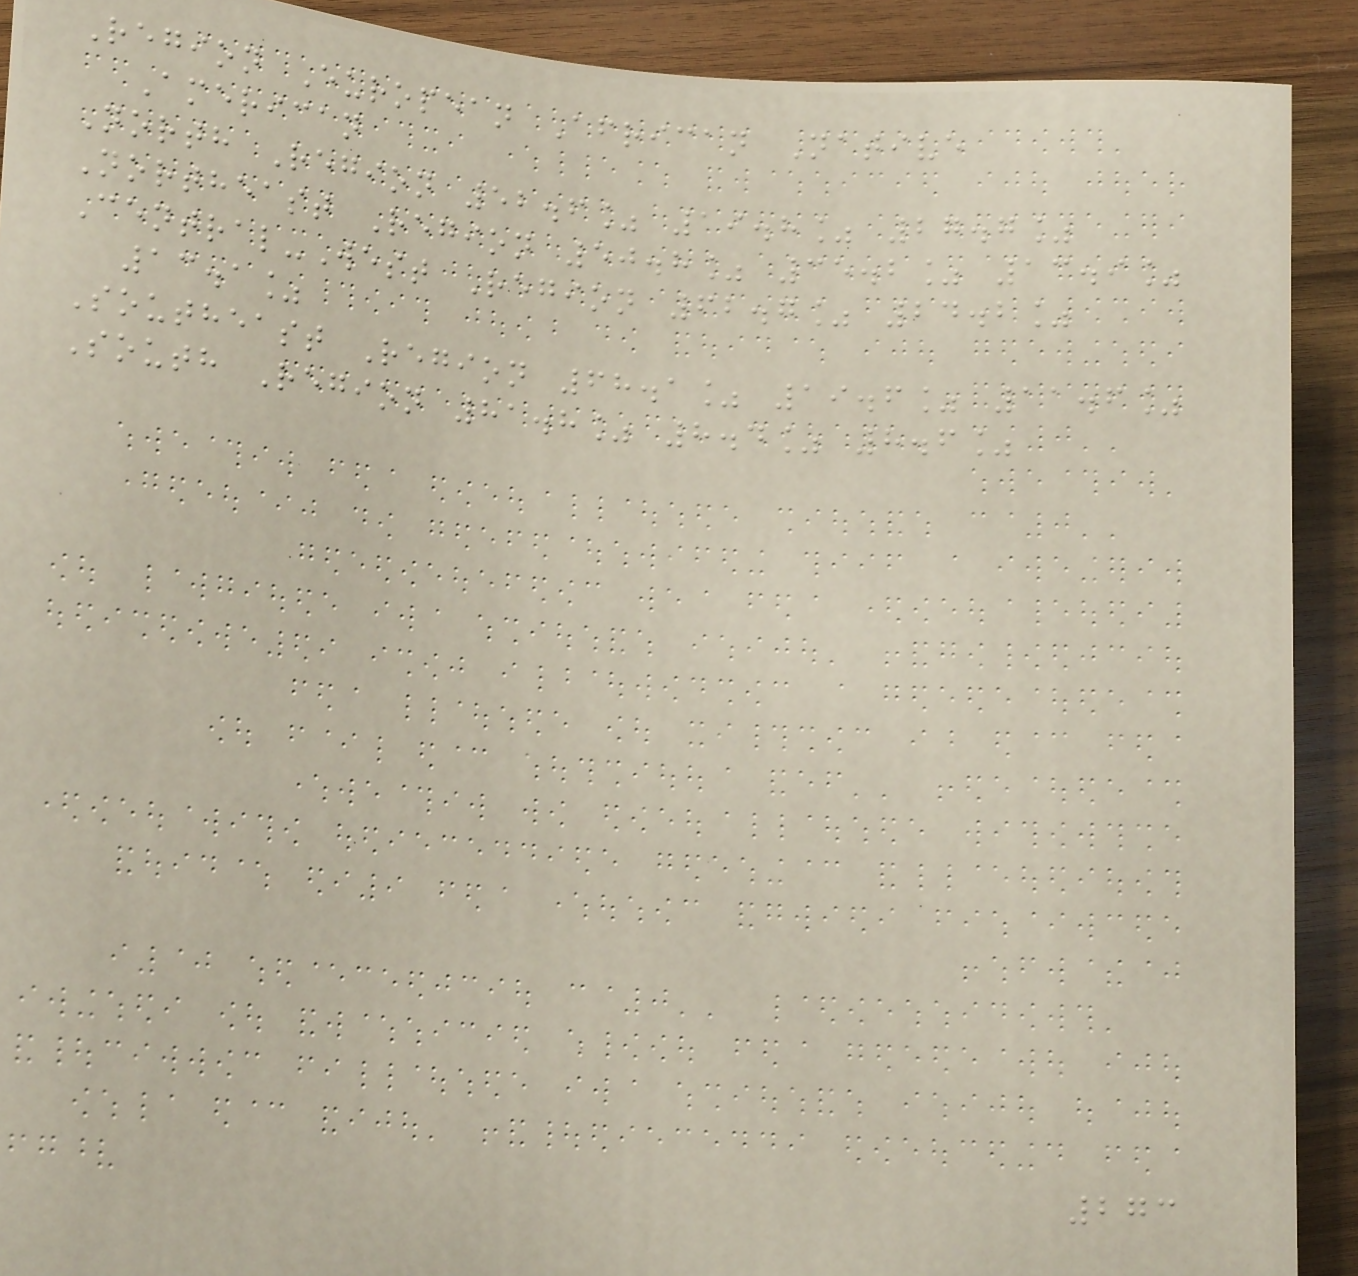Region European African Native
American
North Region 52.6% 19.8% 27.7%
Northeast Region 50.8% 35.2% 13.9%
Central-West Region 62.7% 24.2%
13.1%
Southeast Region 68.1% 19.6% 11.6%
South Region 81.8% 8.4% 8.6%
273
